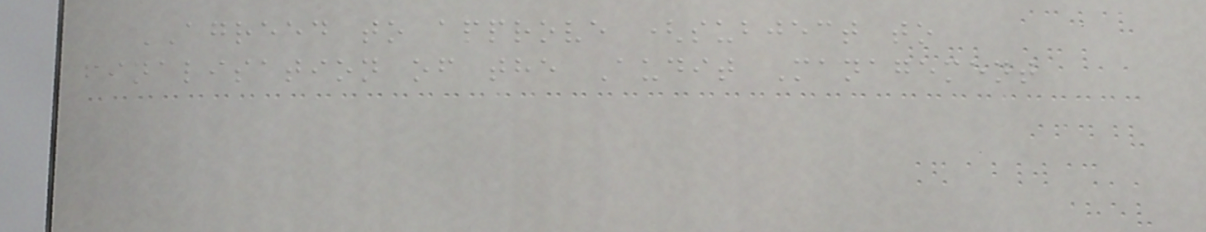AGREED to approve (subject to
finalisation of the Audit Management
